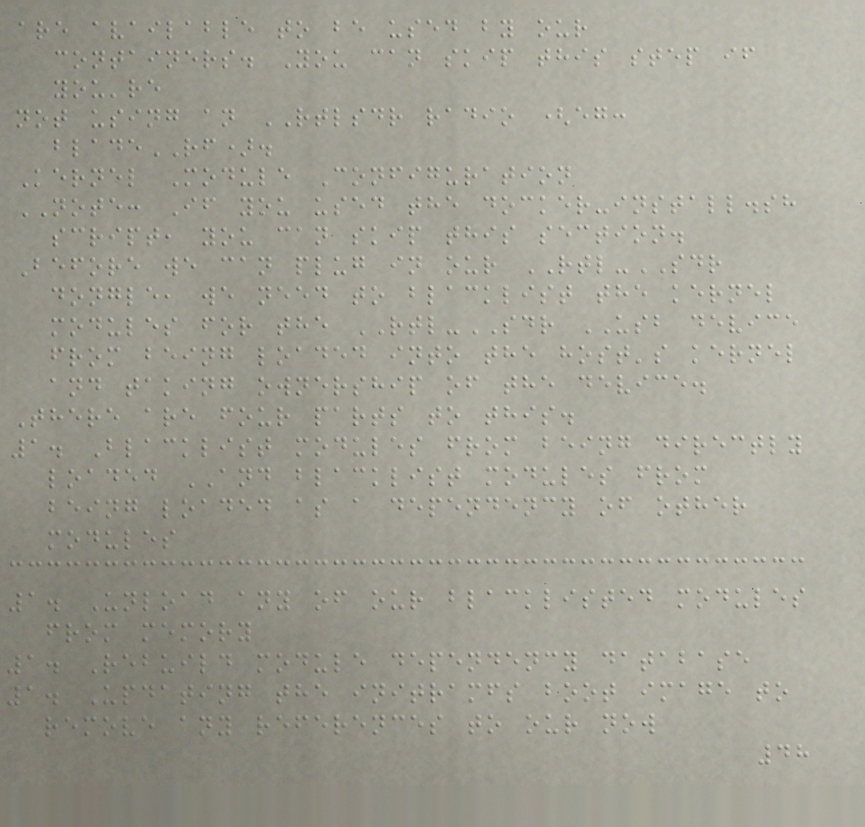are available to be used by our
containers. You can skip this step if
you're
not using an RTLSDR radio (eg:
bladeRF).
Kernel Module Configuration
NOTE: If you used the docker-install.sh
script, you can skip this section.
Before we can plug in our RTL-SDR
dongle, we need to blacklist the kernel
modules for the RTL-SDR USB device
from being loaded into the host's kernel
and taking ownership of the device.
There are four parts to this.
1. Blacklist modules from being directly
loaded AND blacklist modules from
being loaded as a dependency of other
modules
1. Unload any of our blacklisted modules
from memory
1. Rebuild module dependency database
1. Updating the initramfs boot image to
remove any references to our now
48
